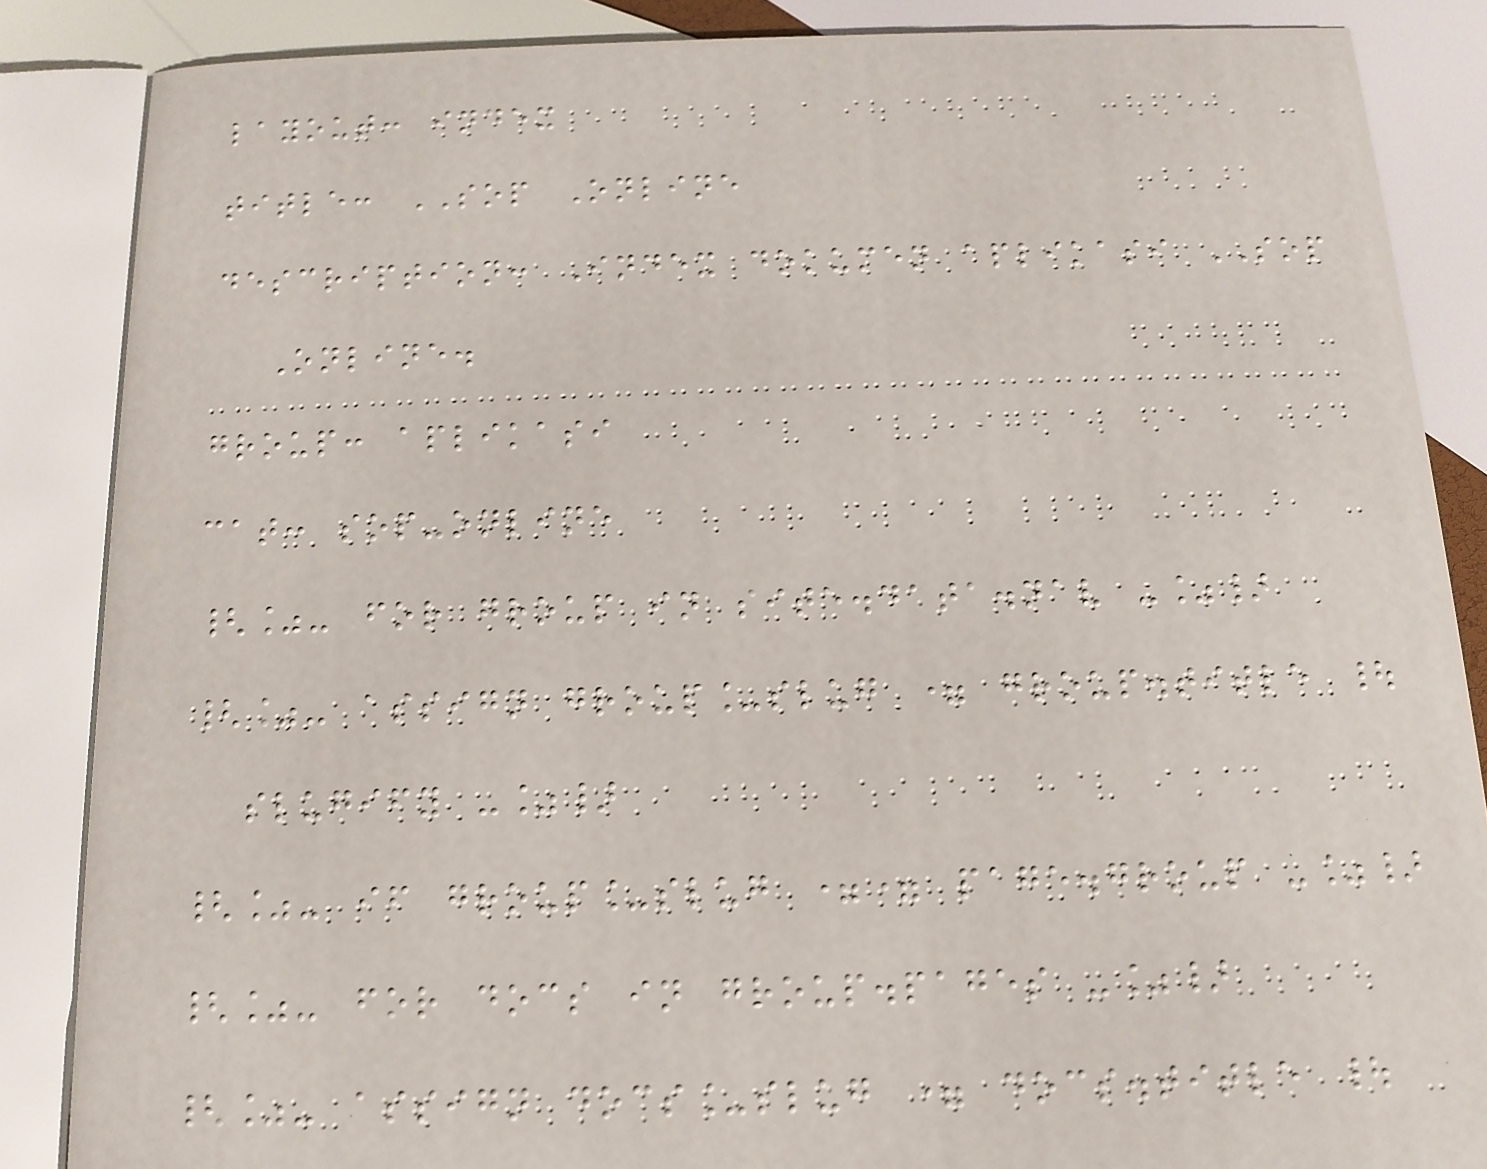layout: index
title: SOP Online
description: Index dokumen aplikasi SOP
Online.
group: aplikasi
cat: sop-online
{%- for group in site.data.nav -%}
{%- assign group_slug = group.title |
slugify -%}
{%- if group_slug == page.group -%}
{%- for docs in group.pages -%}
{%- assign docs_slug = docs.title |
